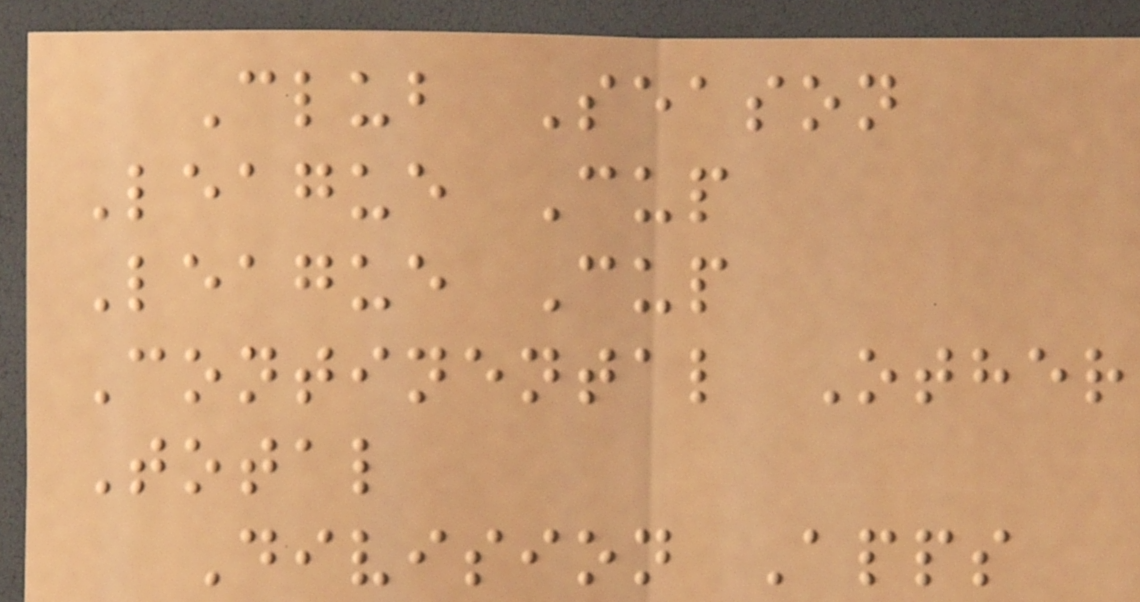Club Season
League Cup
League Cup
Continental Other
Total
Division Apps
